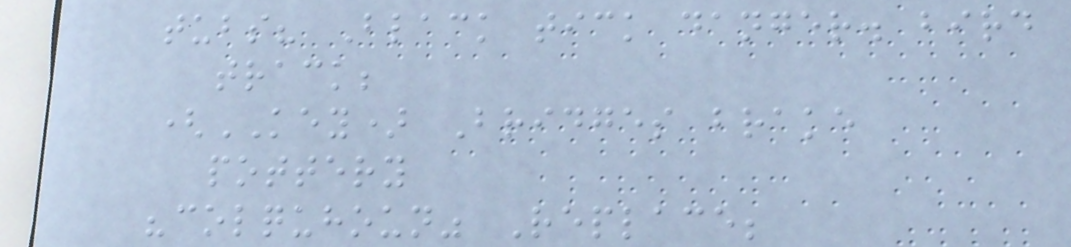tubs? Black tick danger. bird
track;
(KEY) Bridges brake
pottery
"colquhoun" Replace;
